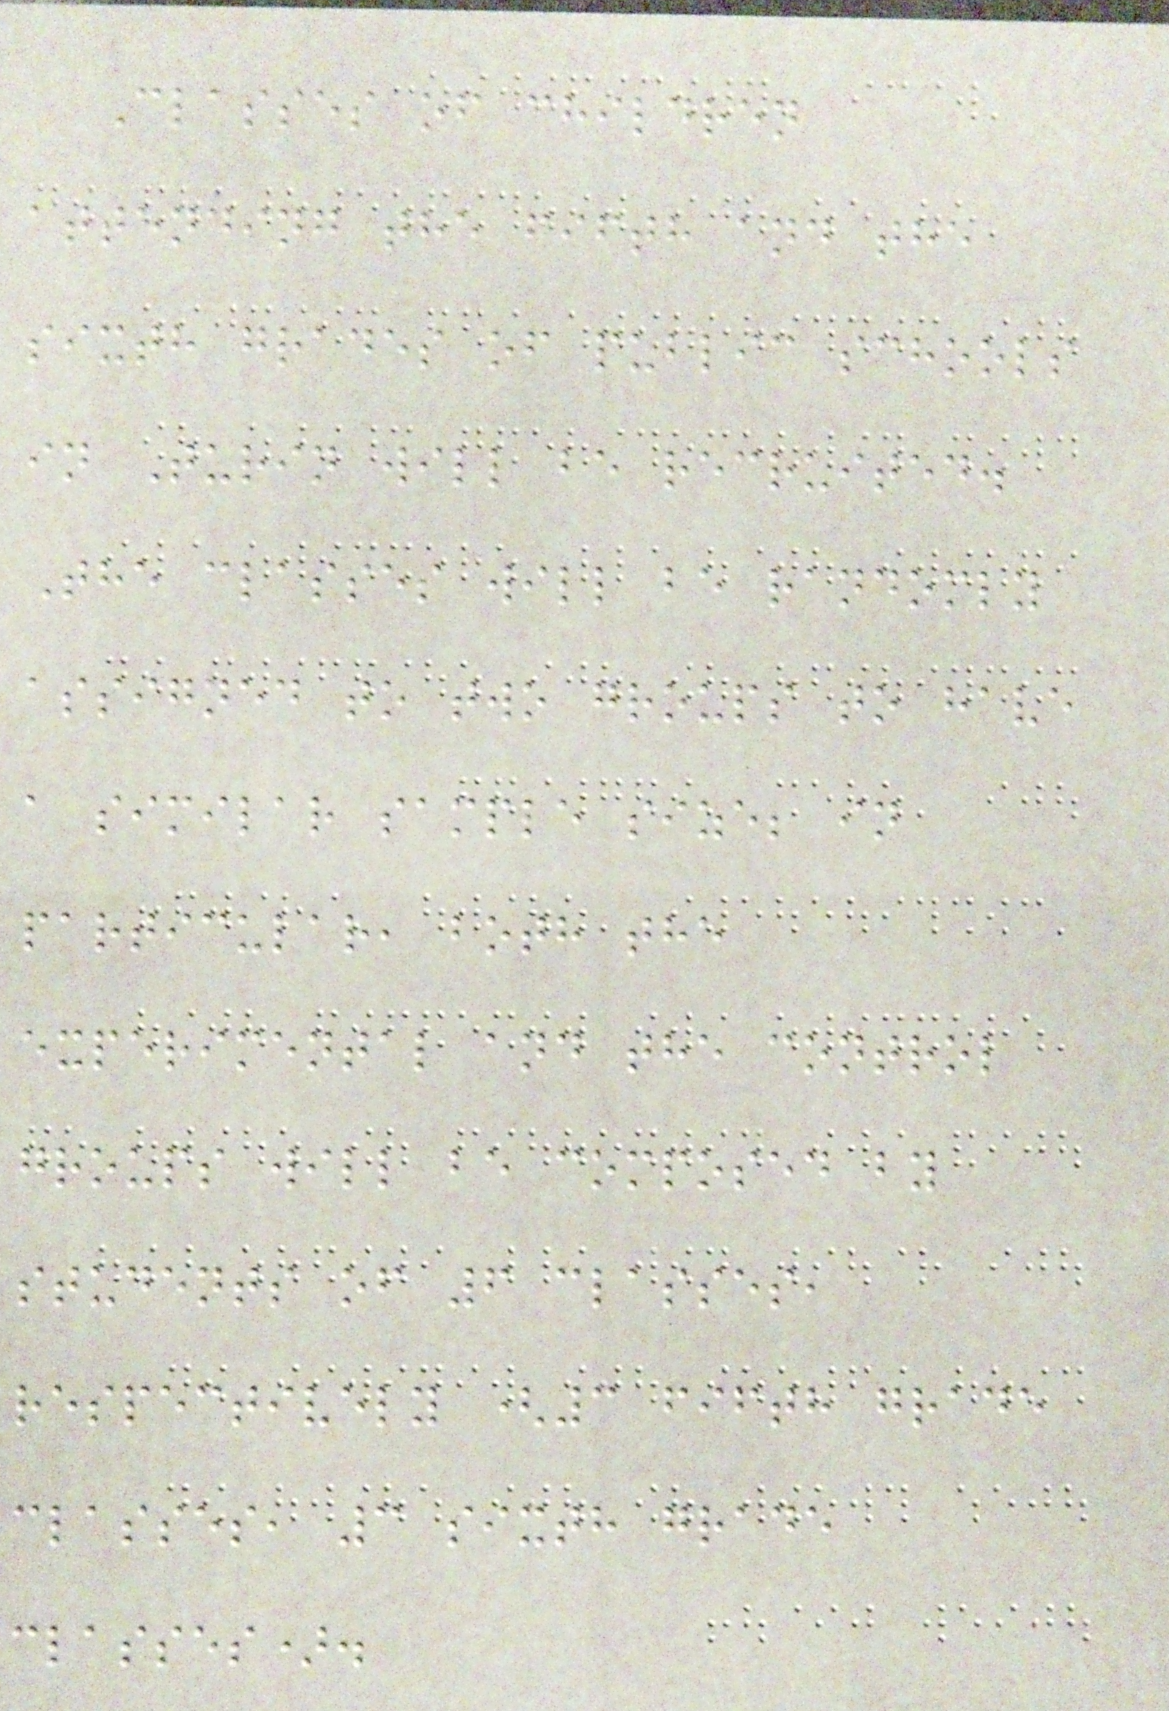Classes of children
attending the fifth and the
sixth grades of public schools
in Turin will be recruited.
The classes will be randomly
assigned to two groups to have
a similar sample size; in
particular, both the
experimental and the control
groups will be composed by
students of 6 classes,
respectively (3 fifth grade
classes, 3 sixth grade
classes).
